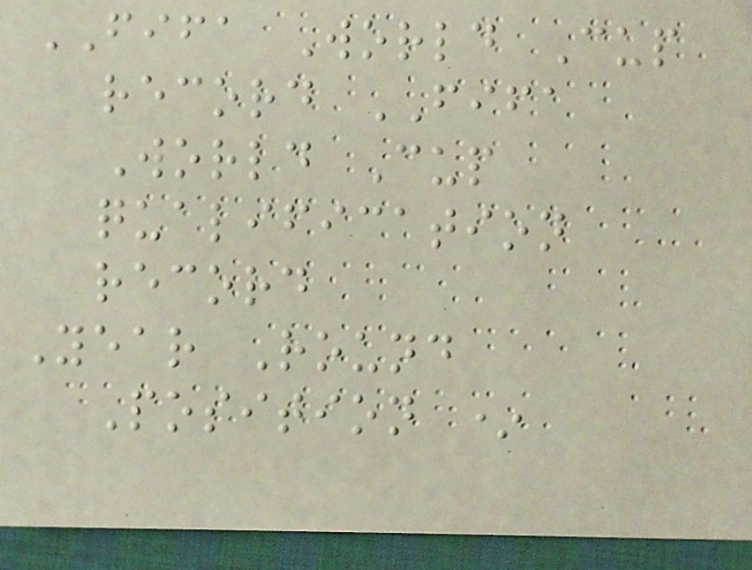FIFA World Cup
record FIFA
World Cup
qualification
record
Year Round
Position *
